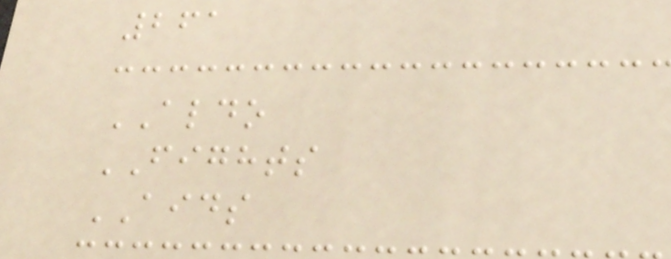261
ALDO
FIGHTS
AIDS
